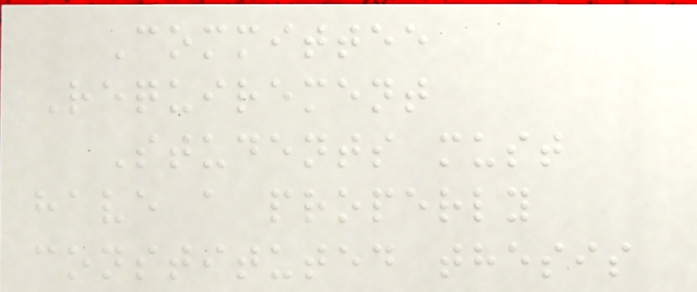Committee
Requirement
Students must
have a properly
constituted thesis
